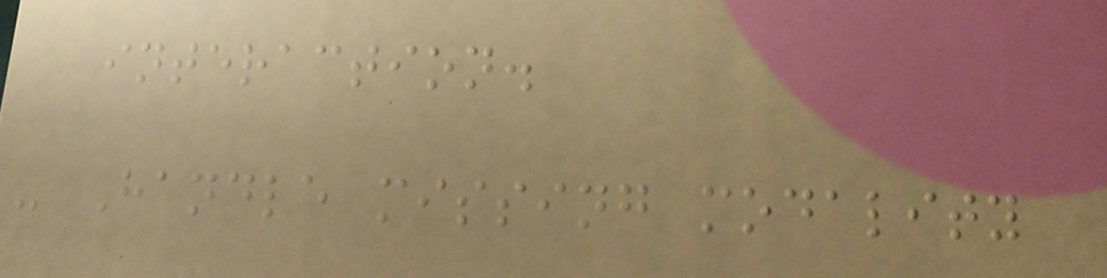interaction.
- Handle missing modality
